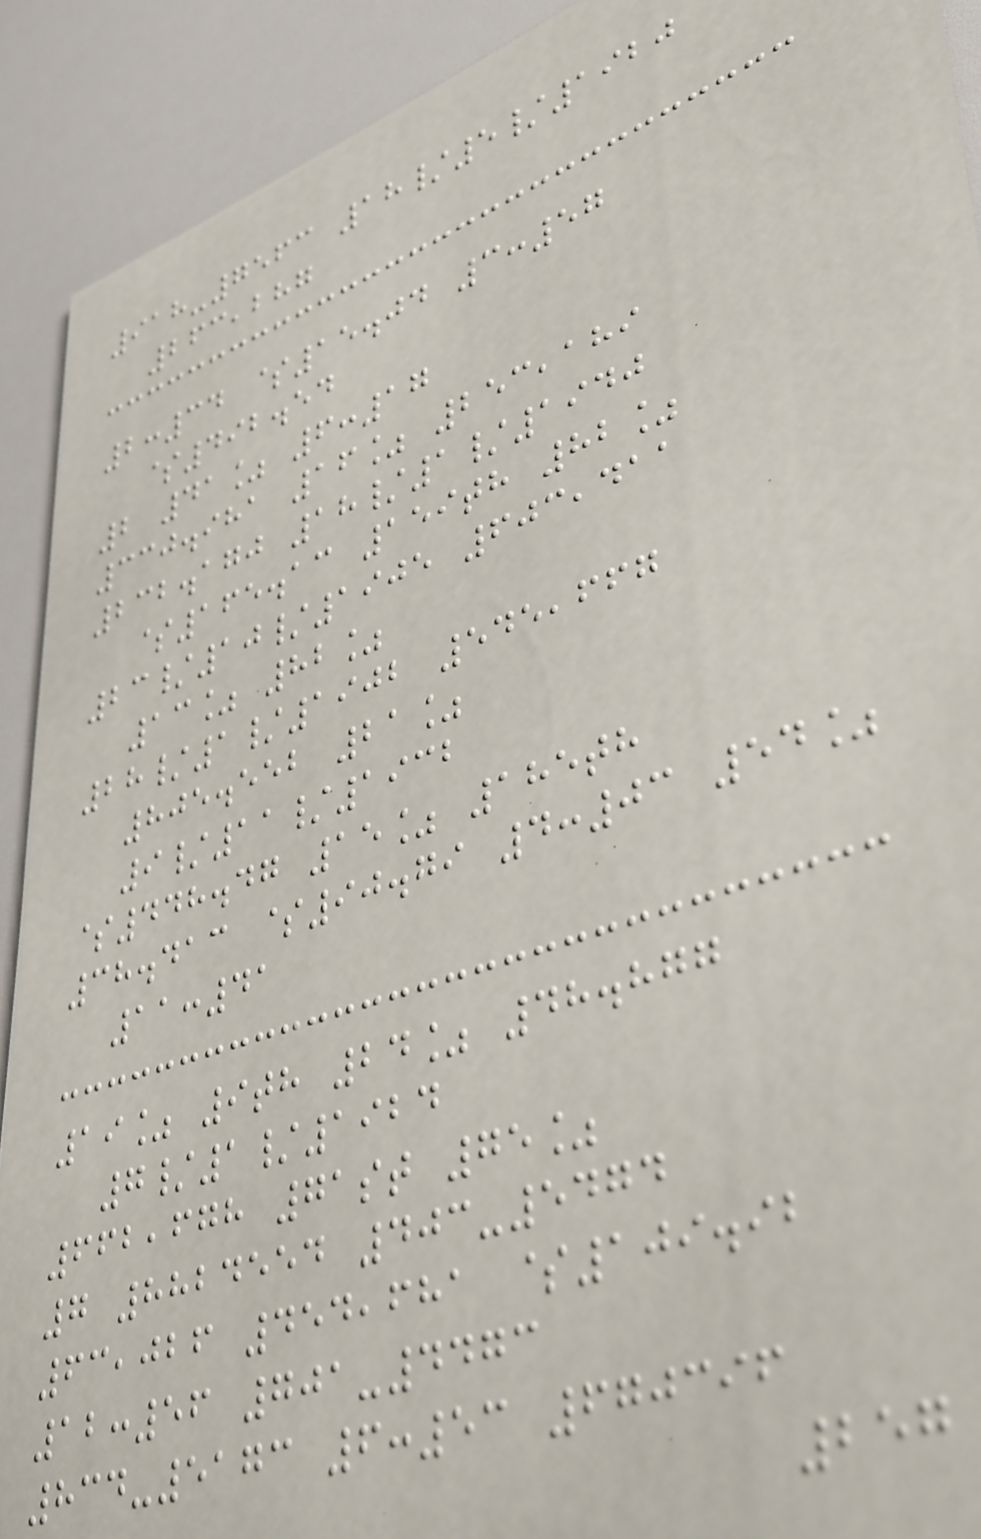918-7563 18/5/1920
263,287
2:34 $15.04 3:57
$492.54
2 41% 6:17
330.981 16% 253,189
232.170 18/1/1940
$165.13 159th 82%
23/10/1905 603,411
13% 82%
28/1/1902 545,667
805.552 21%
9/11/1932
$448.47 15% 185th
38.413 $90.79 4:03 54%
11:41
19% 9th 24% 48.877
7/1/1924
662,678 71st 75%
7 8824554 403-5474
63,026 454,681 $109.92
12:56 701-4473
834-5173 6:53 670396
257
